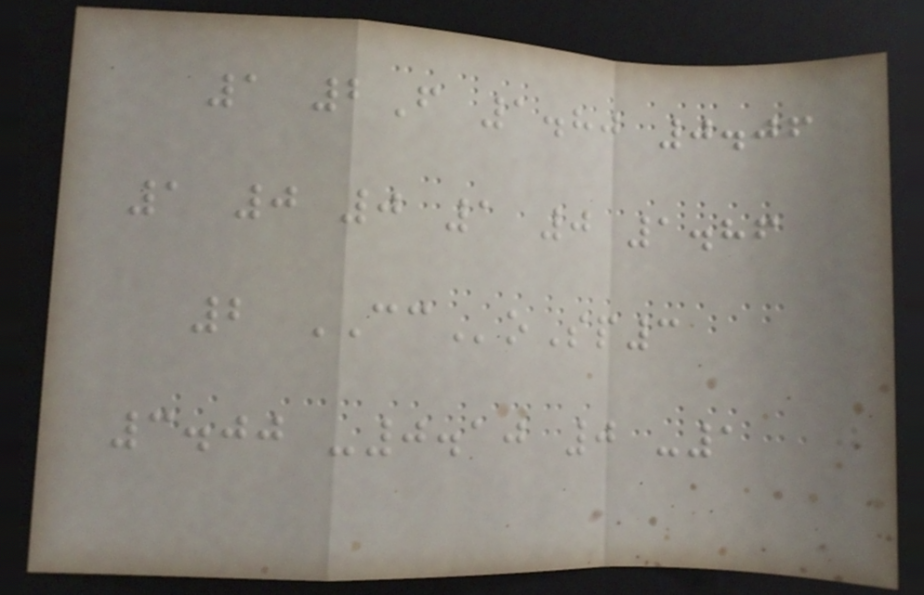1 2F 1.80 0.06
1 0 0 1 0 1.86
2 CCoSp3
3.00 -0.10 0 -1
